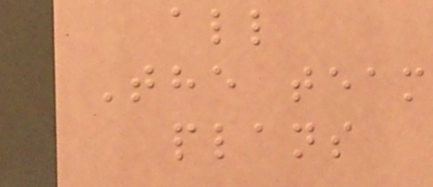all
The team
plans
